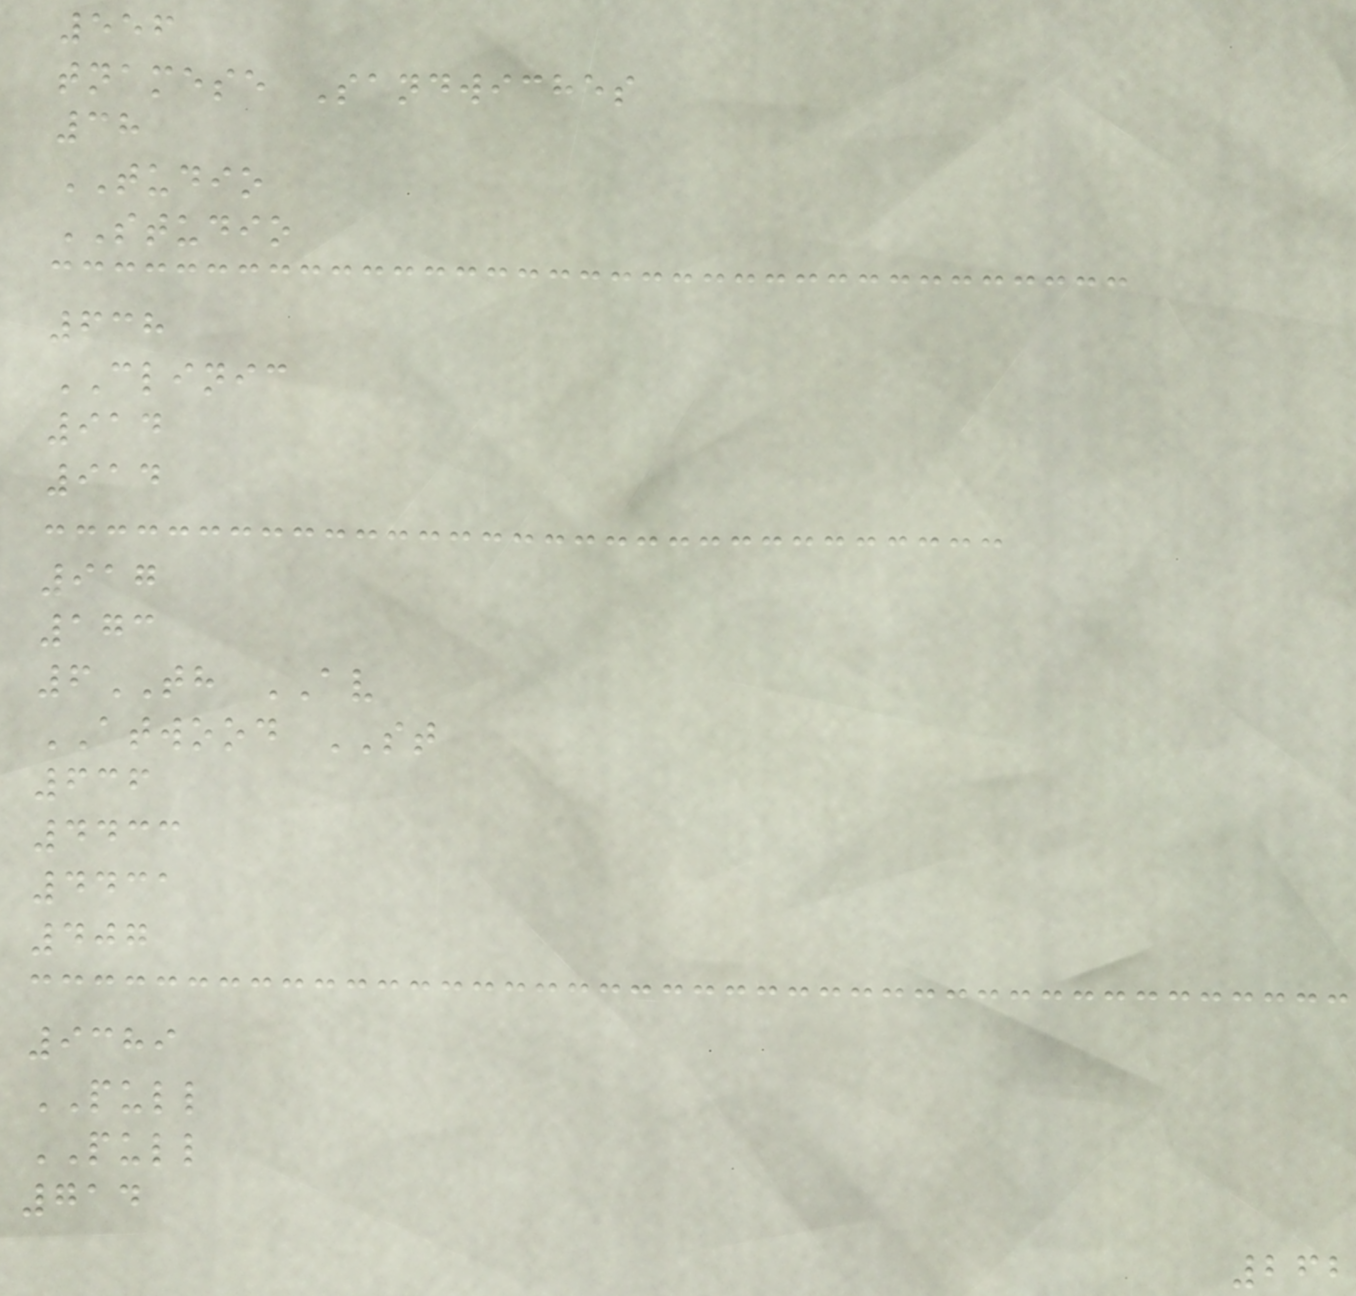556
tnamese Sandwiches
38
TUDIO
STUDIO
638
CLINIC
914
914
917
173
6TH AV
ATWOOD ST
636
4433
4431
407
9389
PULL
PULL
714
262
